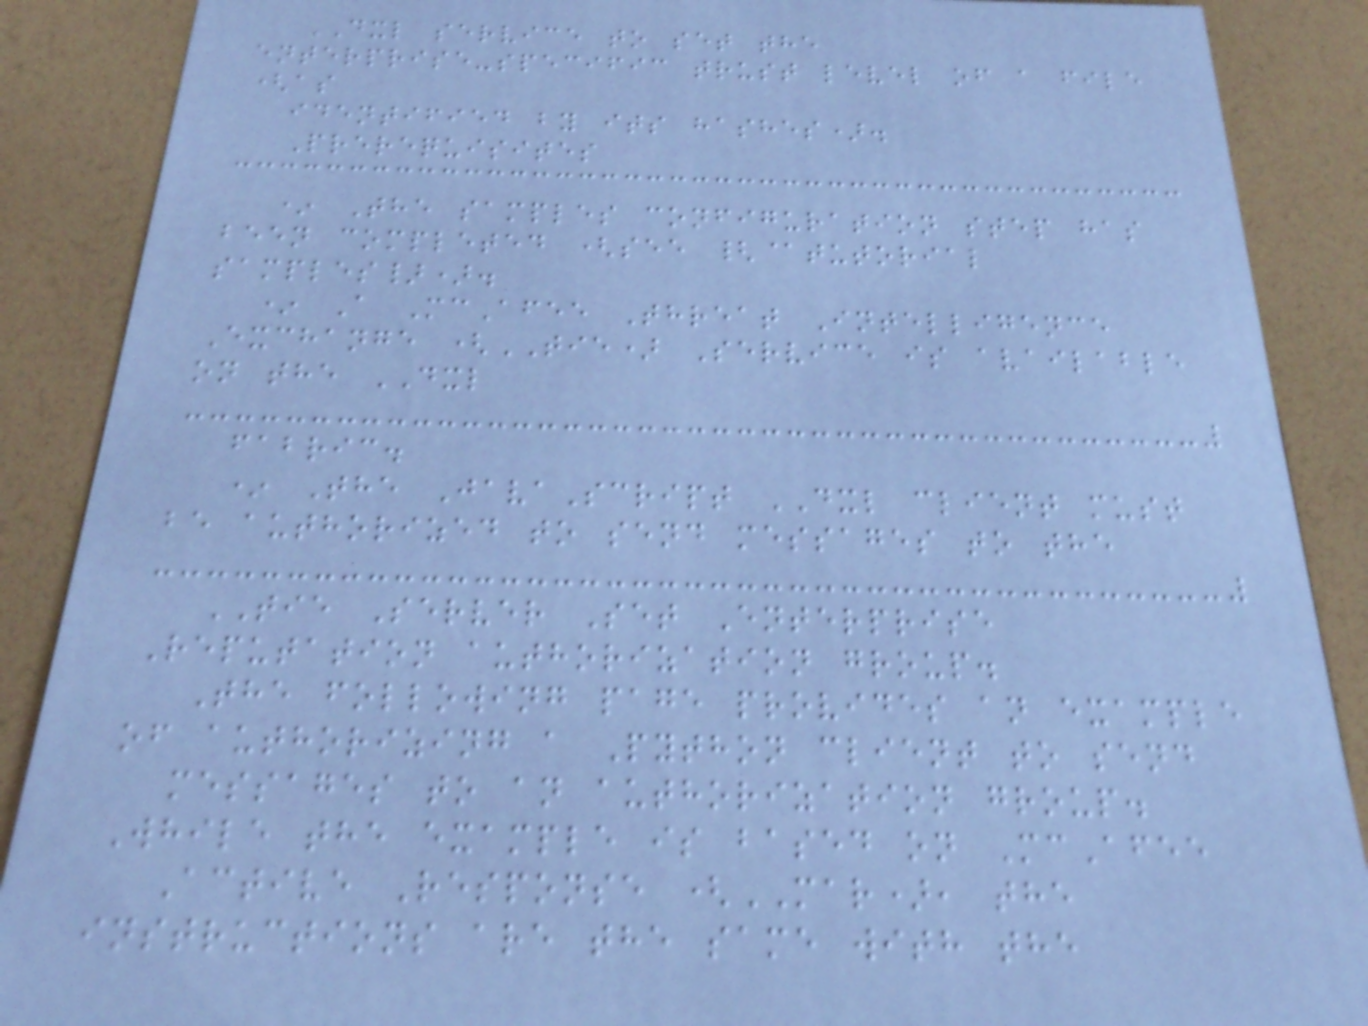DXL service to set the
enterprise-specific trust level of a file
(as
identified by its hashes).
Prerequisites
* The samples configuration step has
been completed (see {@tutorial
samples}).
* A McAfee Threat Intelligence
Exchange (TIE) Service is available
on the DXL
fabric.
* The JavaScript DXL client must
be authorized to send messages to the
TIE Server Set Enterprise
Reputation authorization group.
The following page provides an example
of authorizing a Python client to send
messages to an authorization group.
While the example is based on McAfee
Active Response (MAR), the
instructions are the same with the
